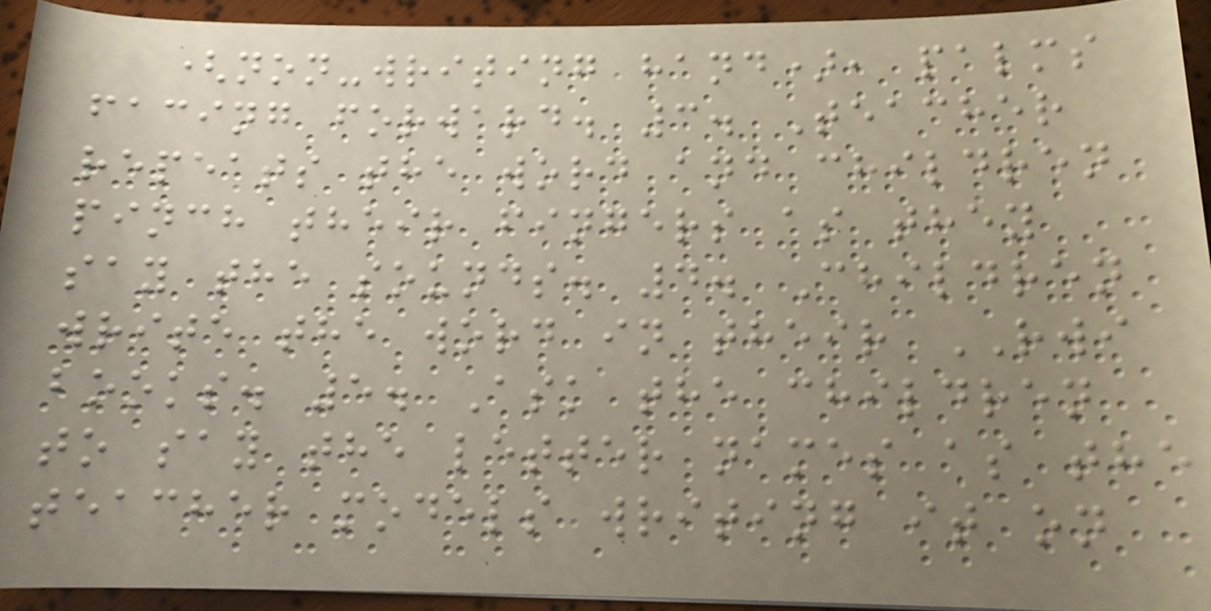(non-writing hand), palms
facing forward. 3. Teacher
repeats the word and children
pinch their fingers as they
say the sounds. 4. Children
write the word in their RWI
books. 5. Ask the children
to say the letter names as the
teacher models writing it on
